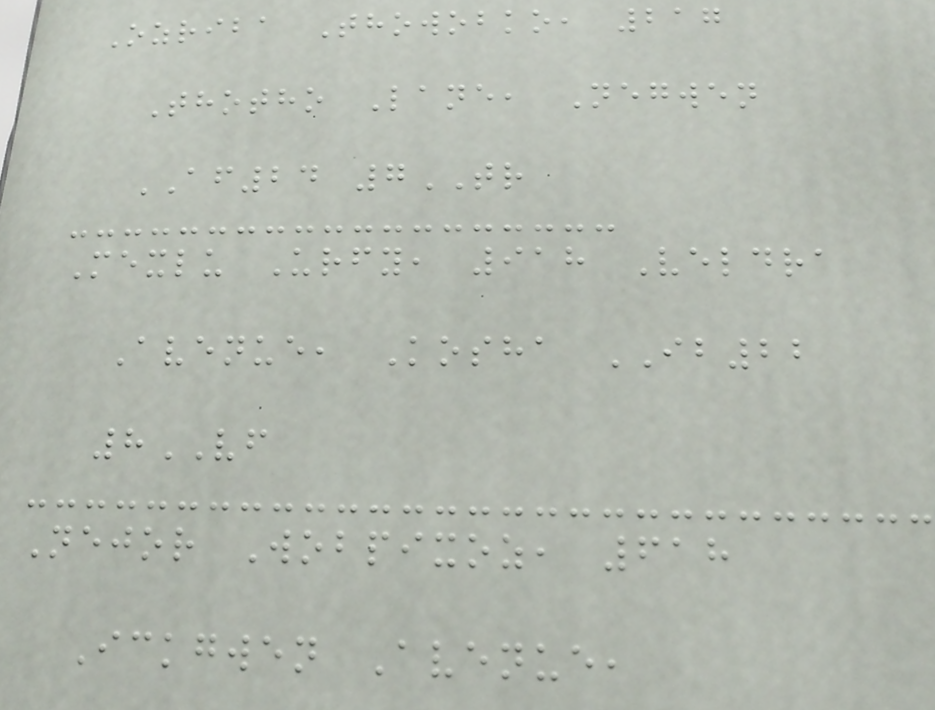Ozriba Thowobko, 217
Thotho Lane, Negwen
AF24 7TR
Mexlu Urfy, 918 Veldra
Avenue, Kosha IB22
8VF
Nejor Wobpixoz, 618
Ickgwen Avenue,
